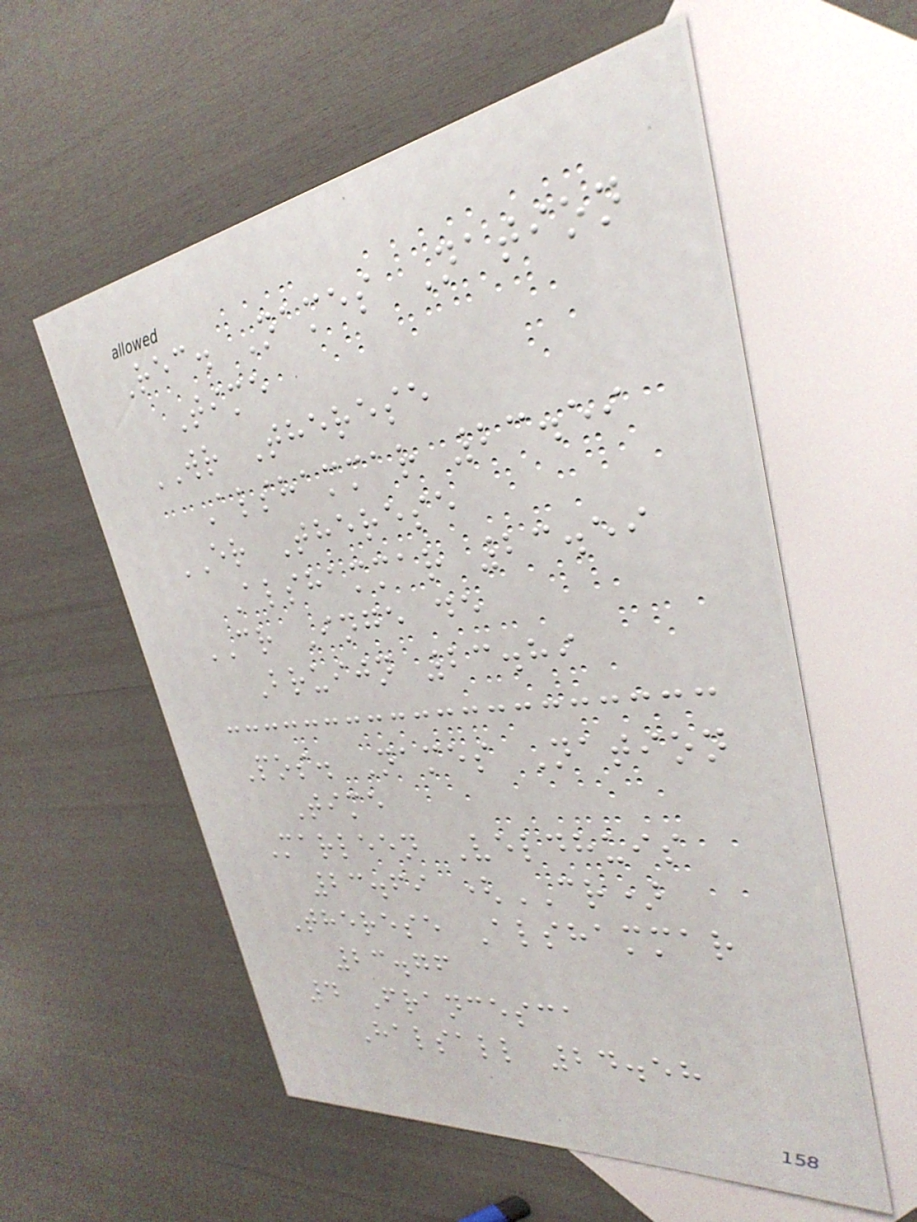Rec. Names Nation
Time
WR Therese
Alshammar 23.59
ER Therese
Alshammar 23.59
CR Inge de
Bruijn 23.89
Pos. Names Nation
Time
Marleen Veldhuis
23.69 (CR)
Therese Alshammar
23.76
4 Francesca
Halsall 24.58
